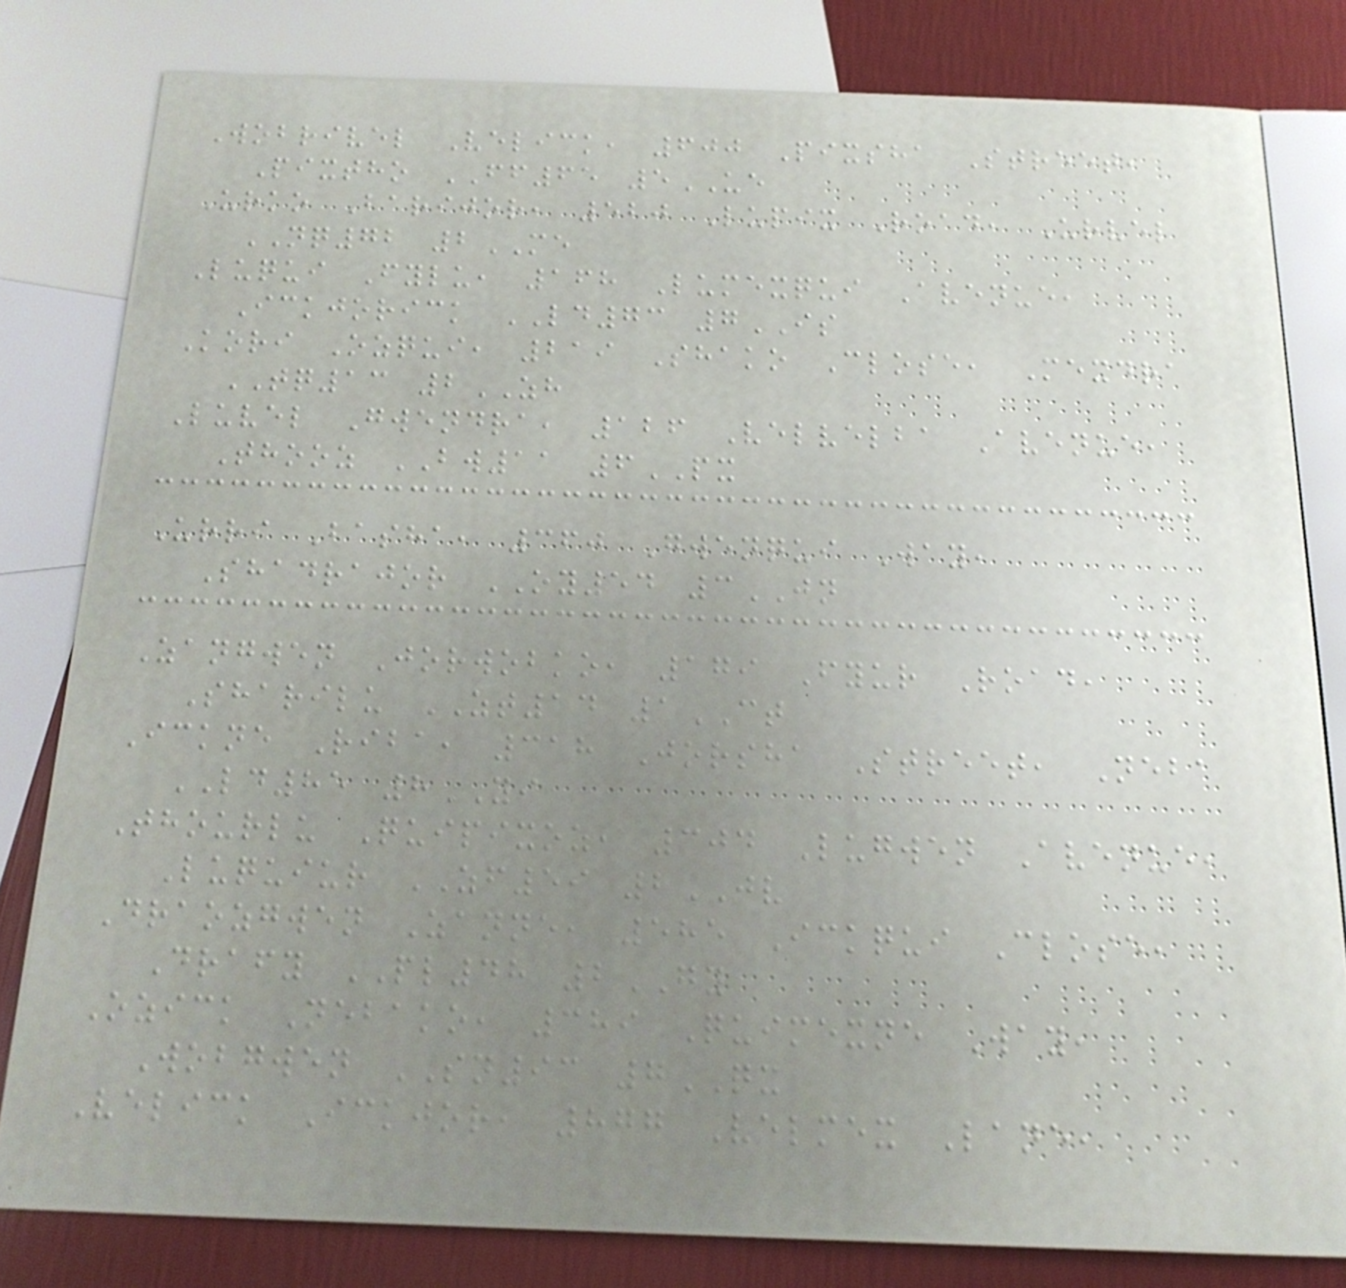Wobrivel Velick, 600 Pixsha Street,
Pixtho FF65 5UE
Urko Barijor, 520 Lupix Road, Urvel
NQ72 2ME
Luqui Fylu, 168 Lumexqui Avenue,
Ickjorick LD73 7IS
Kori Ozqui, 219 Shako Close, Mexdra
TQ13 2ZH
Luvel Gwendra, 126 Velvelba Avenue,
Thooz BW11 6PX
Urri Basha, 360 Gwenqui Way,
Shadrajor OY54 3JN
Zangwen Jorwobko, 179 Fyur Road,
Sharilu ZT14 1CT
Ickne Riba, 318 Jorsha Street, Neba
LD85 8YI
Thourlu Quipixoz, 304 Lugwen Avenue,
Luquiur ZF59 2JV
Draozgwen Zanne, 585 Ickqui Close,
Drafy PL48 2GY
Ozick Nebako, 389 Quimexne Way,
Wobgwen SN93 7QX
Velick Ickjor, 877 Velmex Lane,
